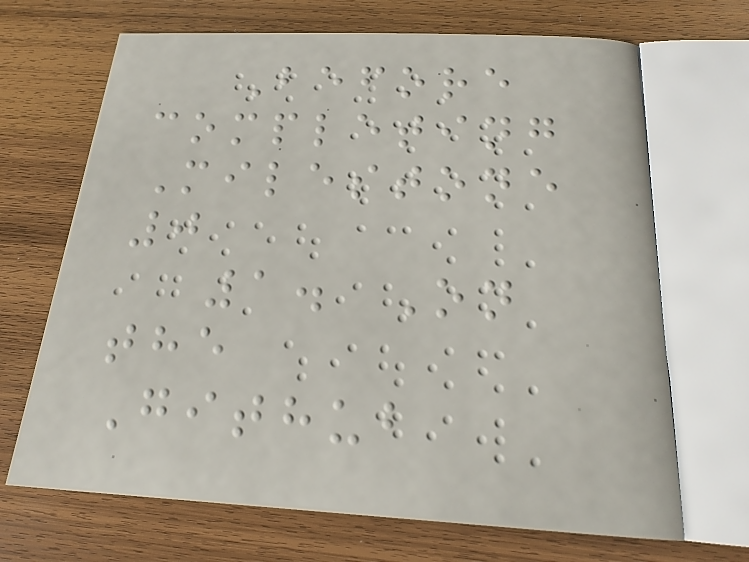Before
completing
Milestone
0
1. On
the
Github
